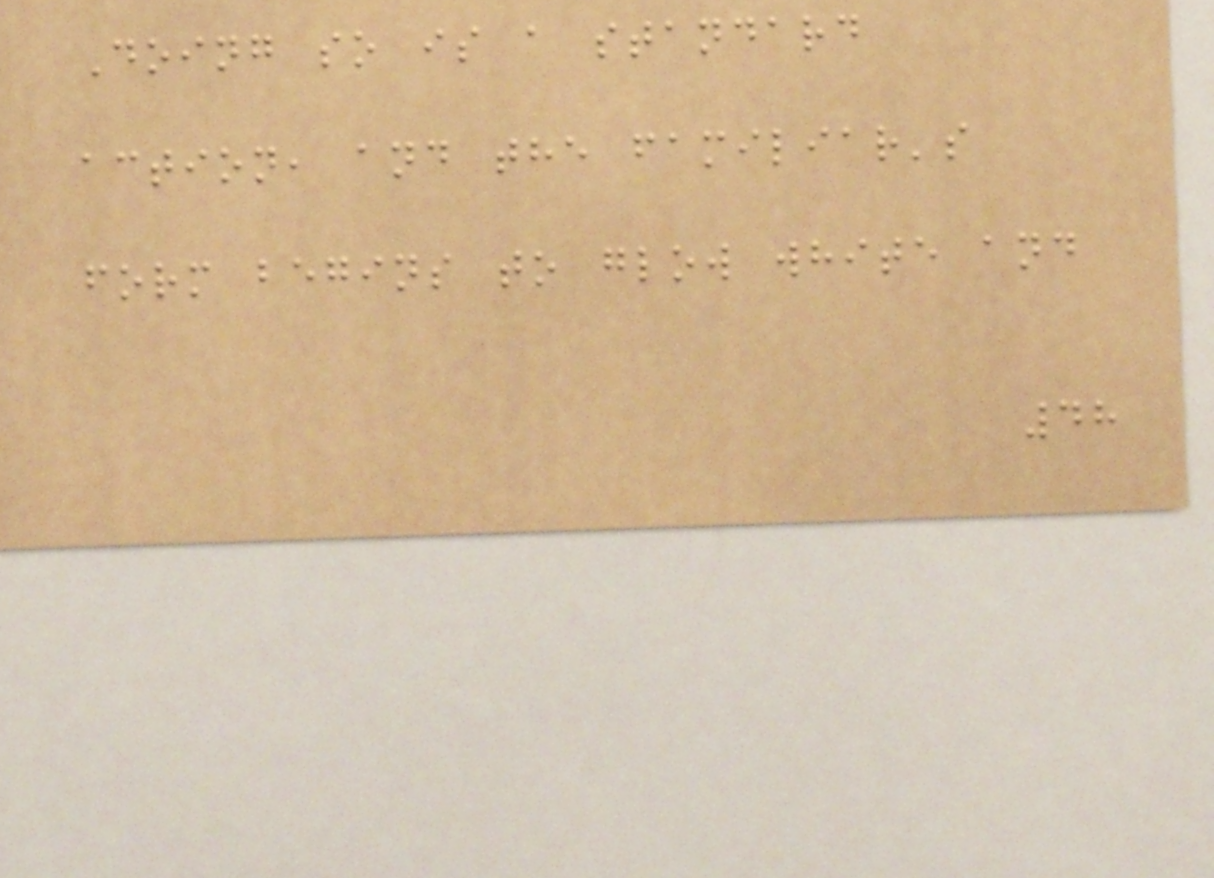Doing so is a standard
action, and the familiar's
form begins to glow white and
48
